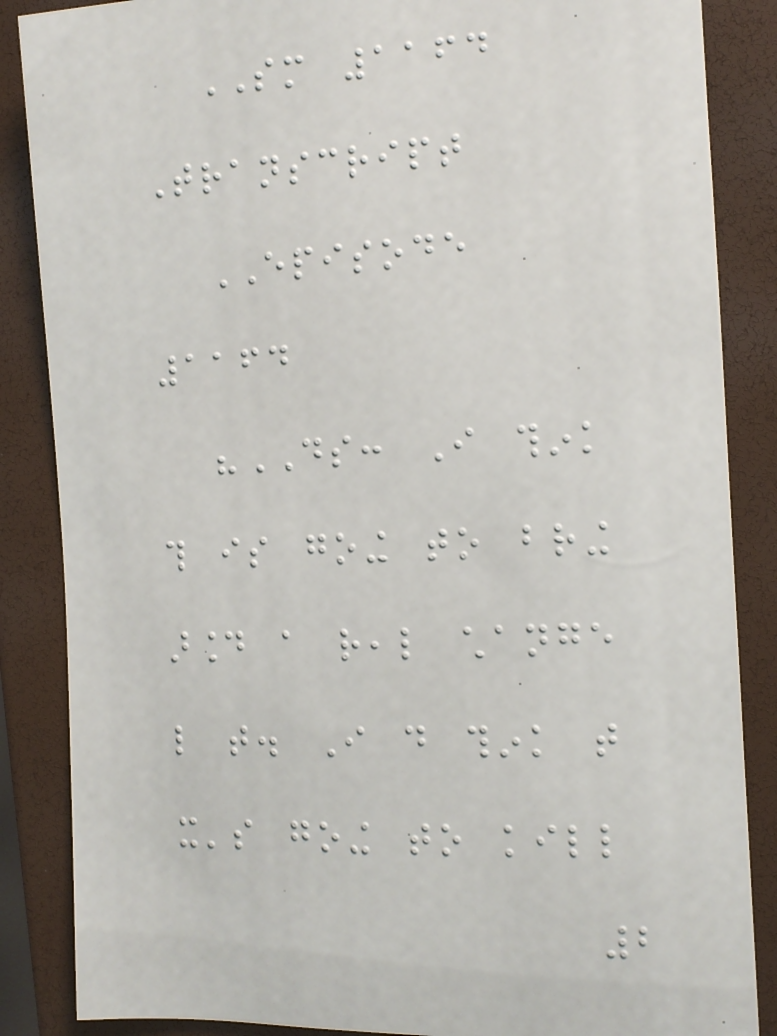SM 1164
Transcript
EPISODE
1164
"DS: I think
this is going to bring
around a real change
like that. I do think that
it's going to kill
2
